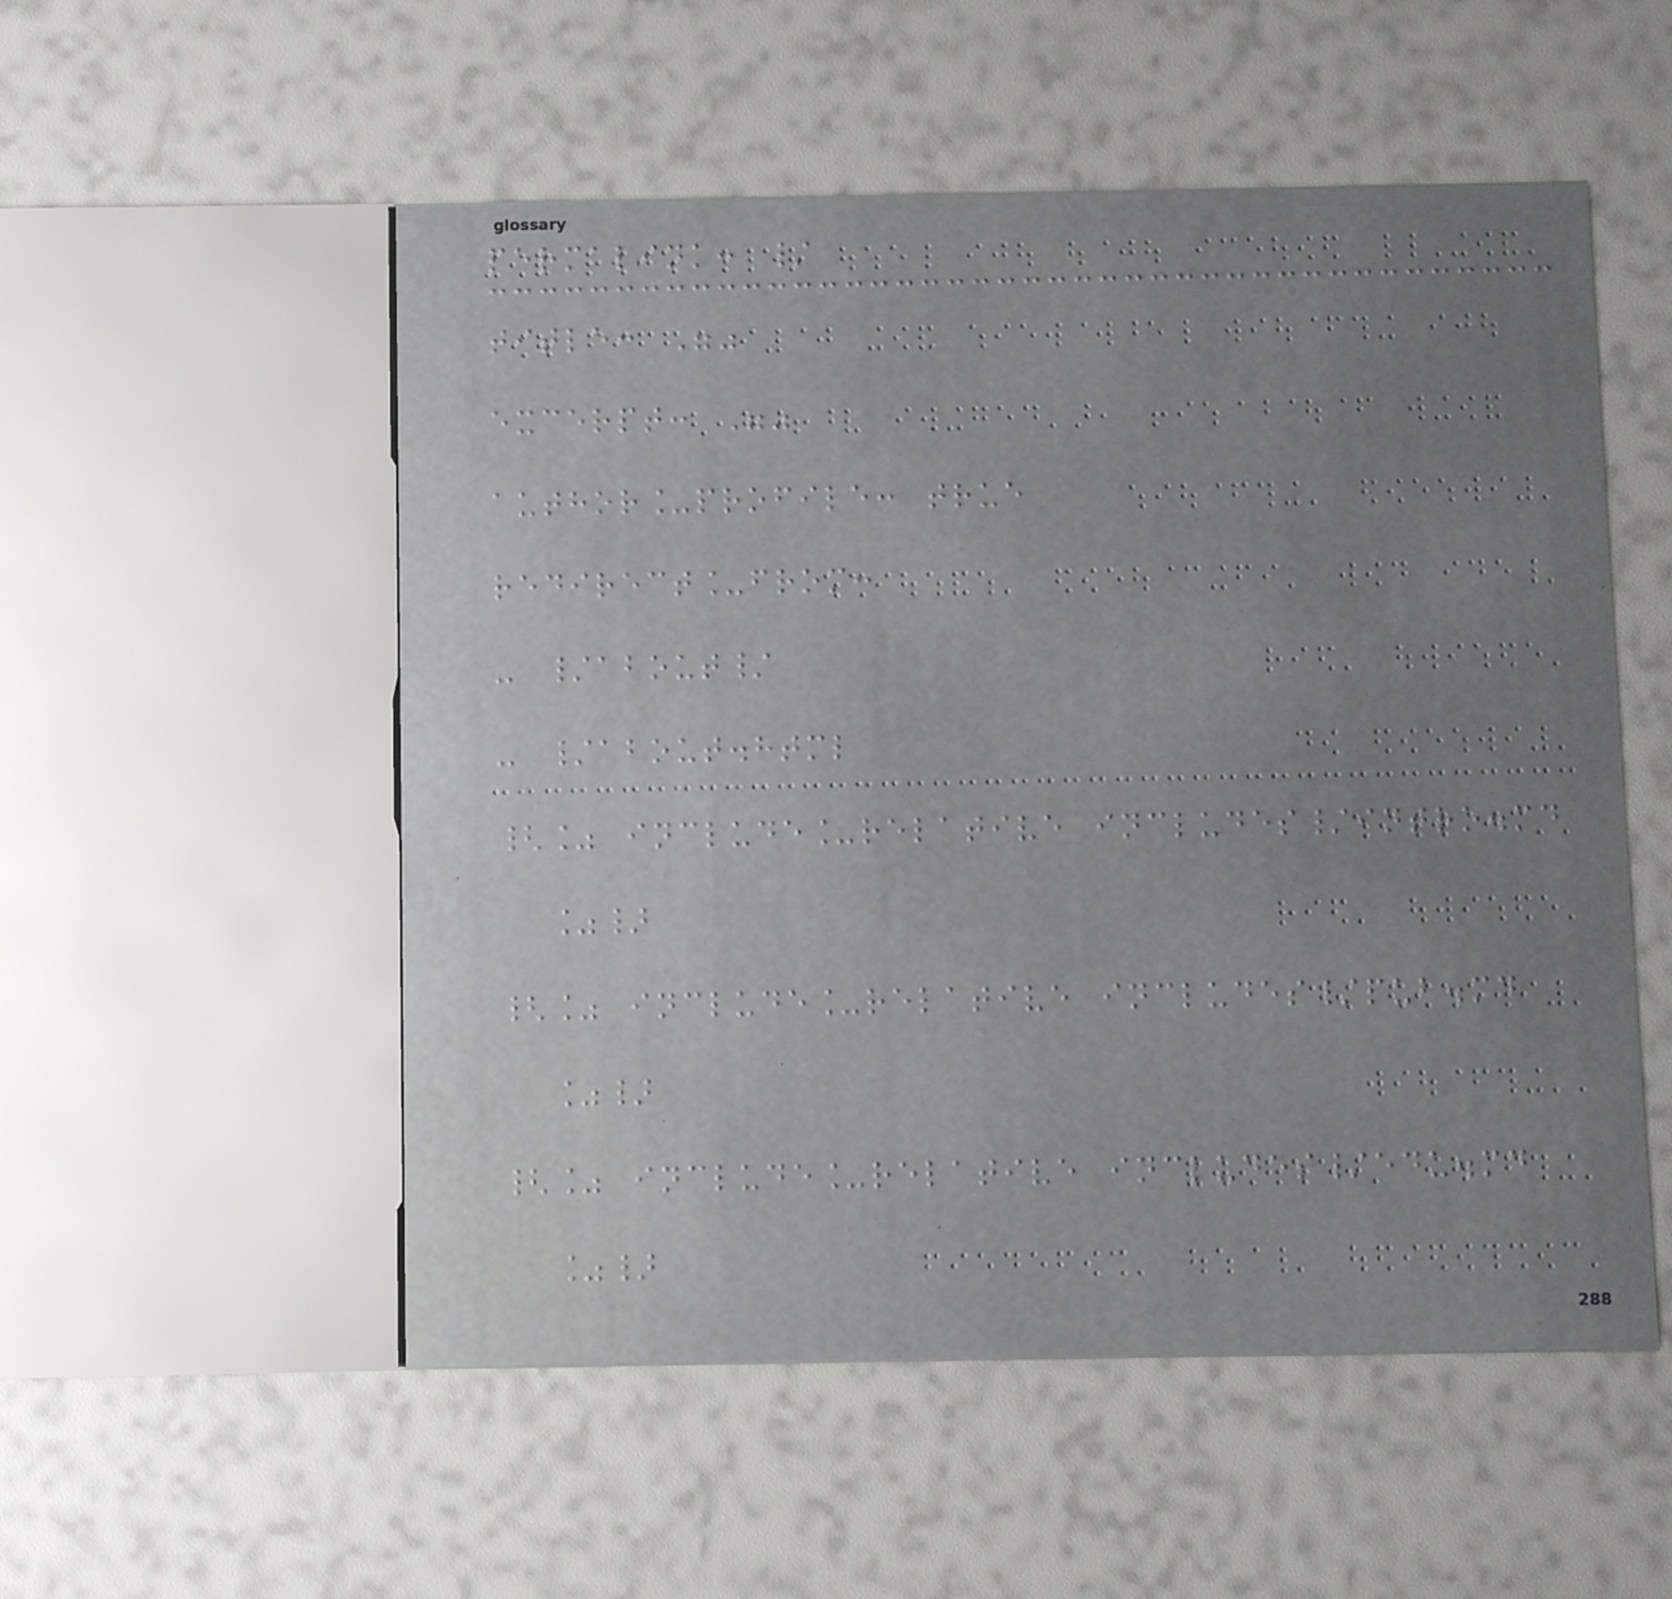permalink: /
title: ""
excerpt: ""
author_profile: true
redirect_from:
- /about/
- /about.html
{% include_relative includes/intro.md
%}
{% include_relative includes/pub.md
%}
{% include_relative includes/edu.md
%}
